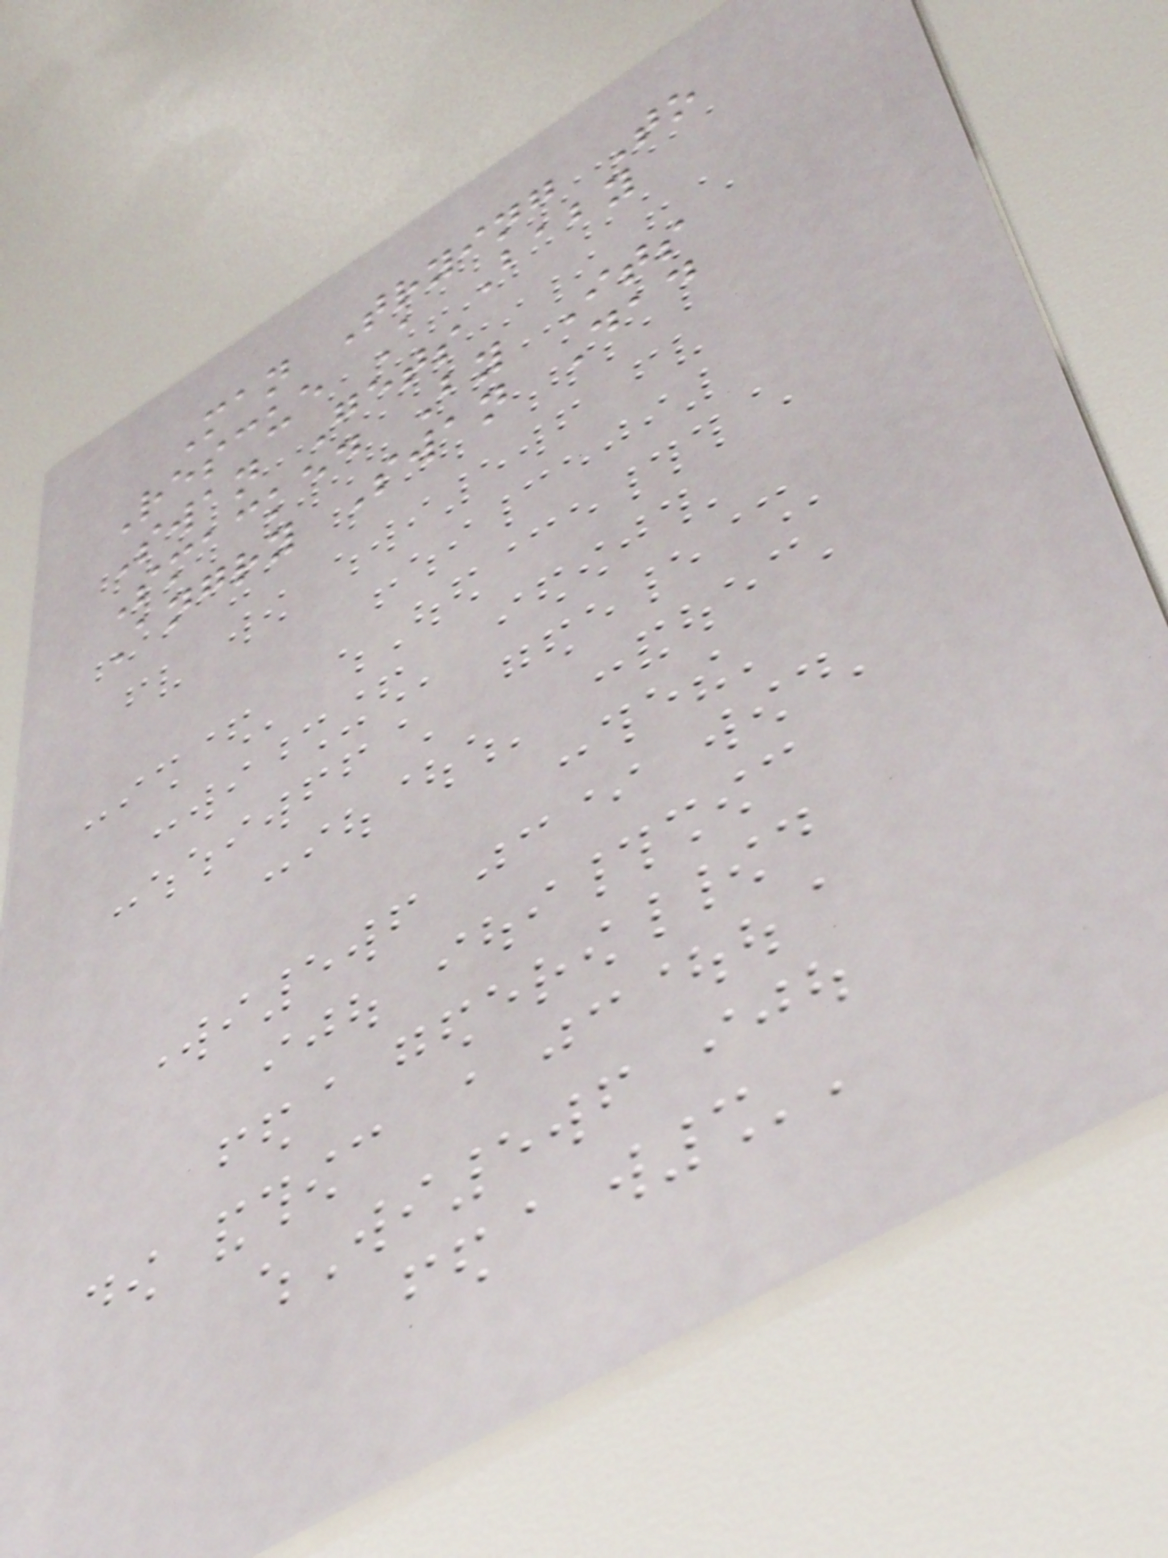Man Trying To
Rescue A Baby
Swan Gets
Smacked By Its
Angry Swan Dad
